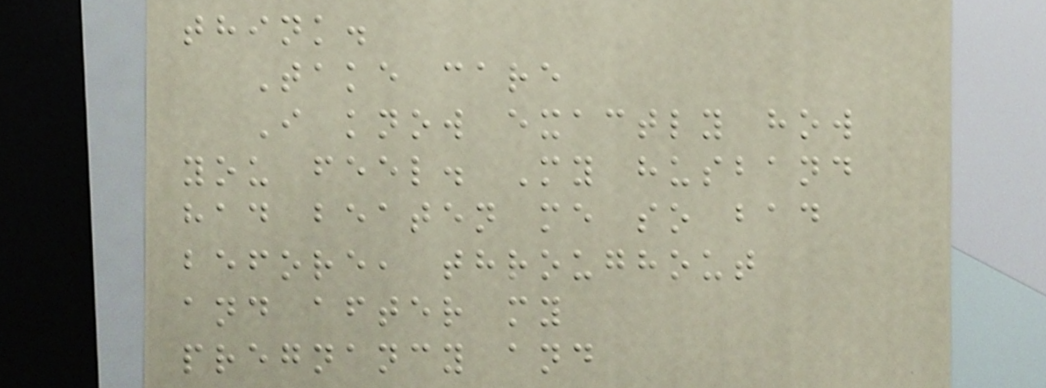think.
Take care
I know exactly how
you feel. My husband
had beaten me so bad
before, throughout
and after my
pregnancy and
